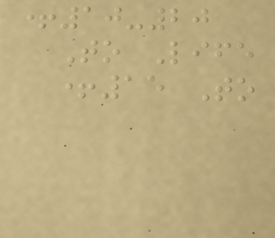+10-20
To Life
+15 To
